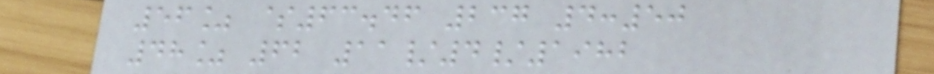56% $63.46 237 4:50
48% 62 11/4/1982
